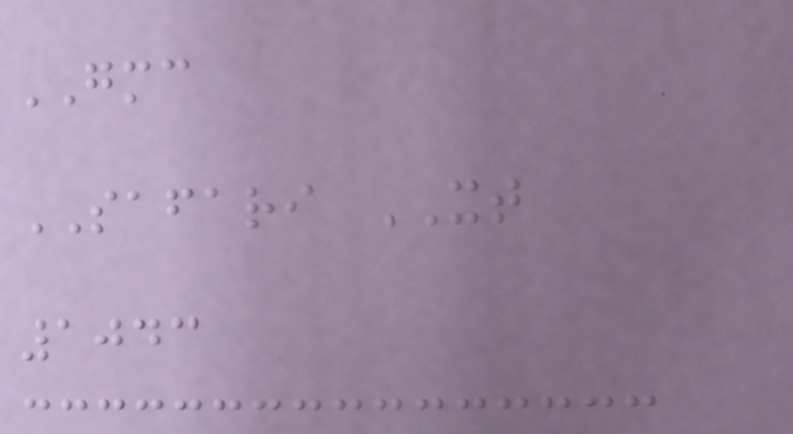GMC
SAFARI XT
1043
